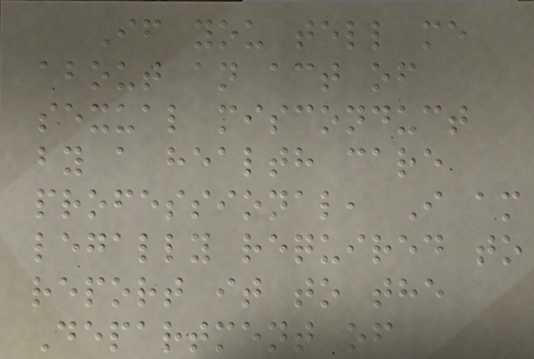If you tell me
about an act of
sexual misconduct
by a health care
professional, I am
legally required to
report it to the
Department of
